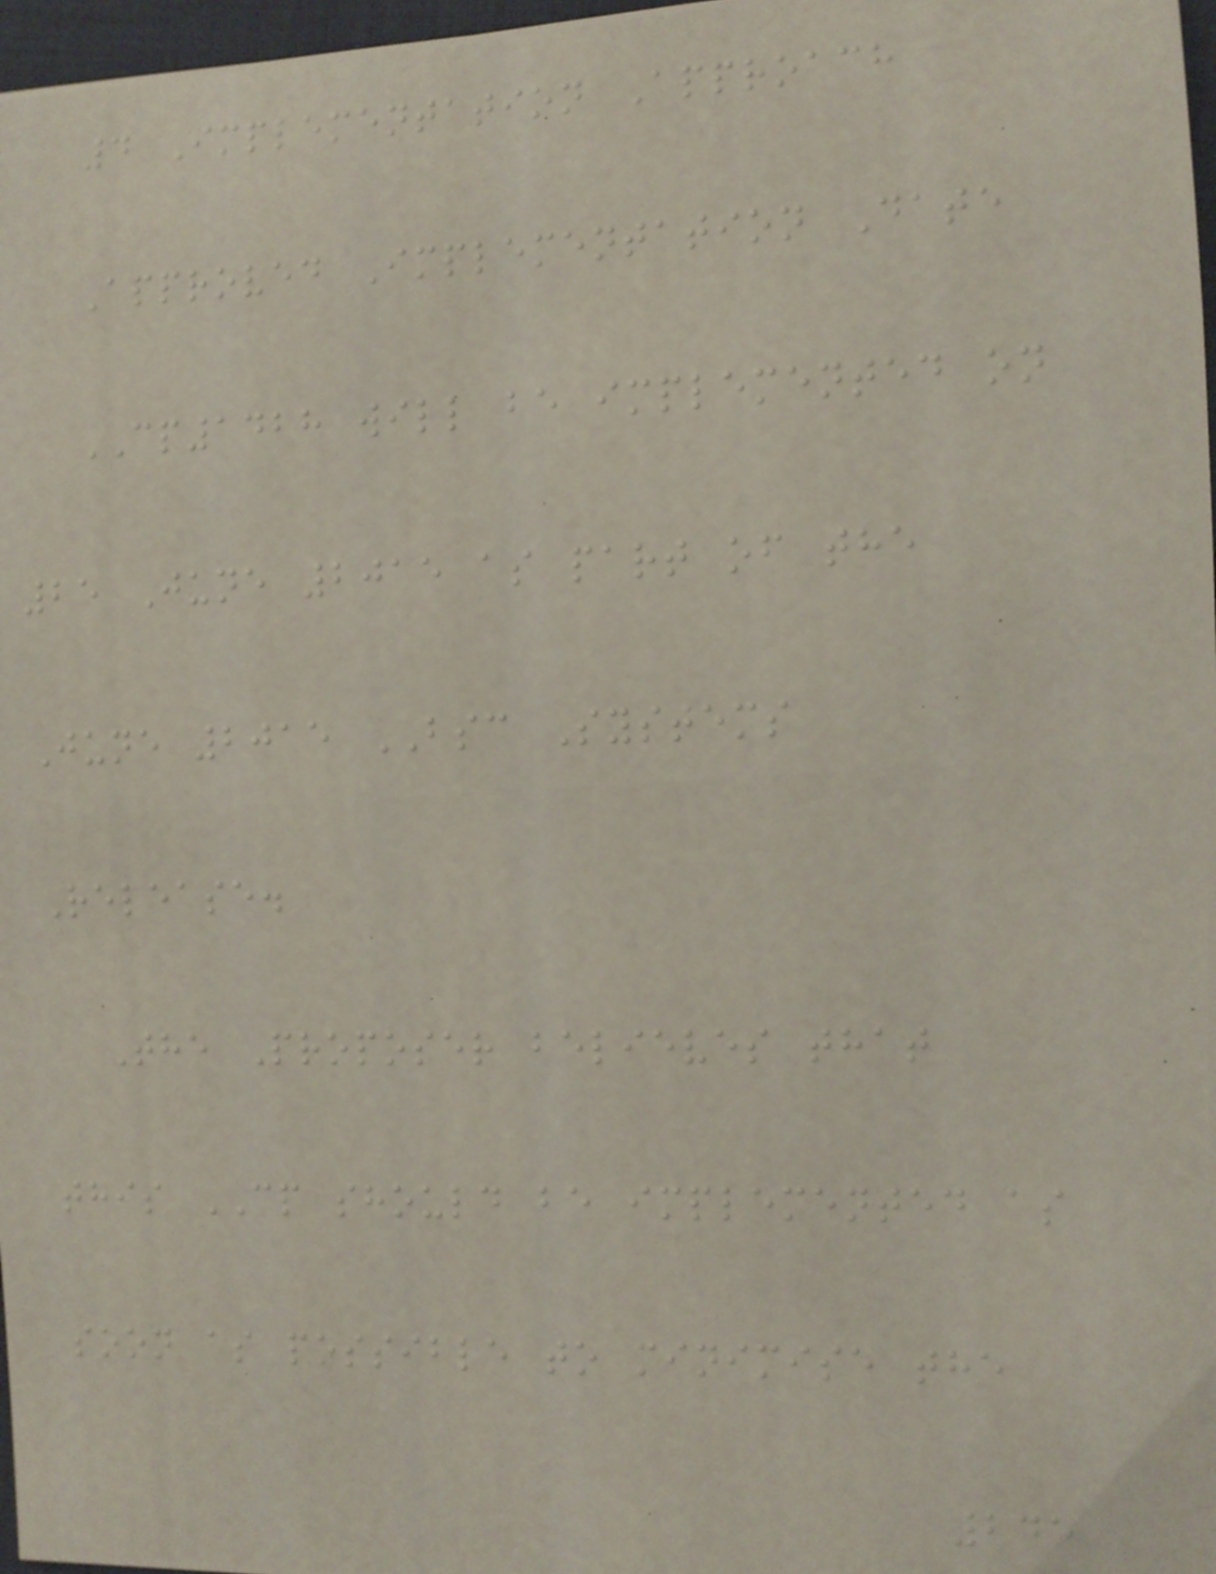4 Implementation Approach
Approved Implementation Date
CP1428 will be implemented on
25 June 2015 as part of the
June 2015 BSC Systems
Release.
The Proposer believes that
this CP should be implemented as
soon as possible to minimise the
245
